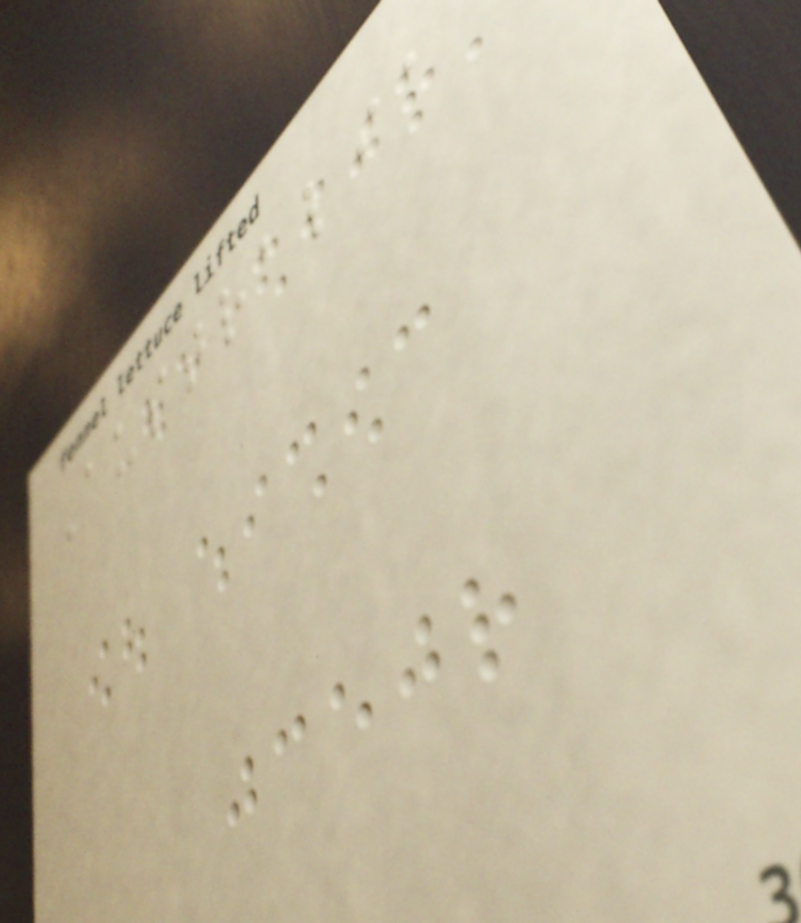Australia
